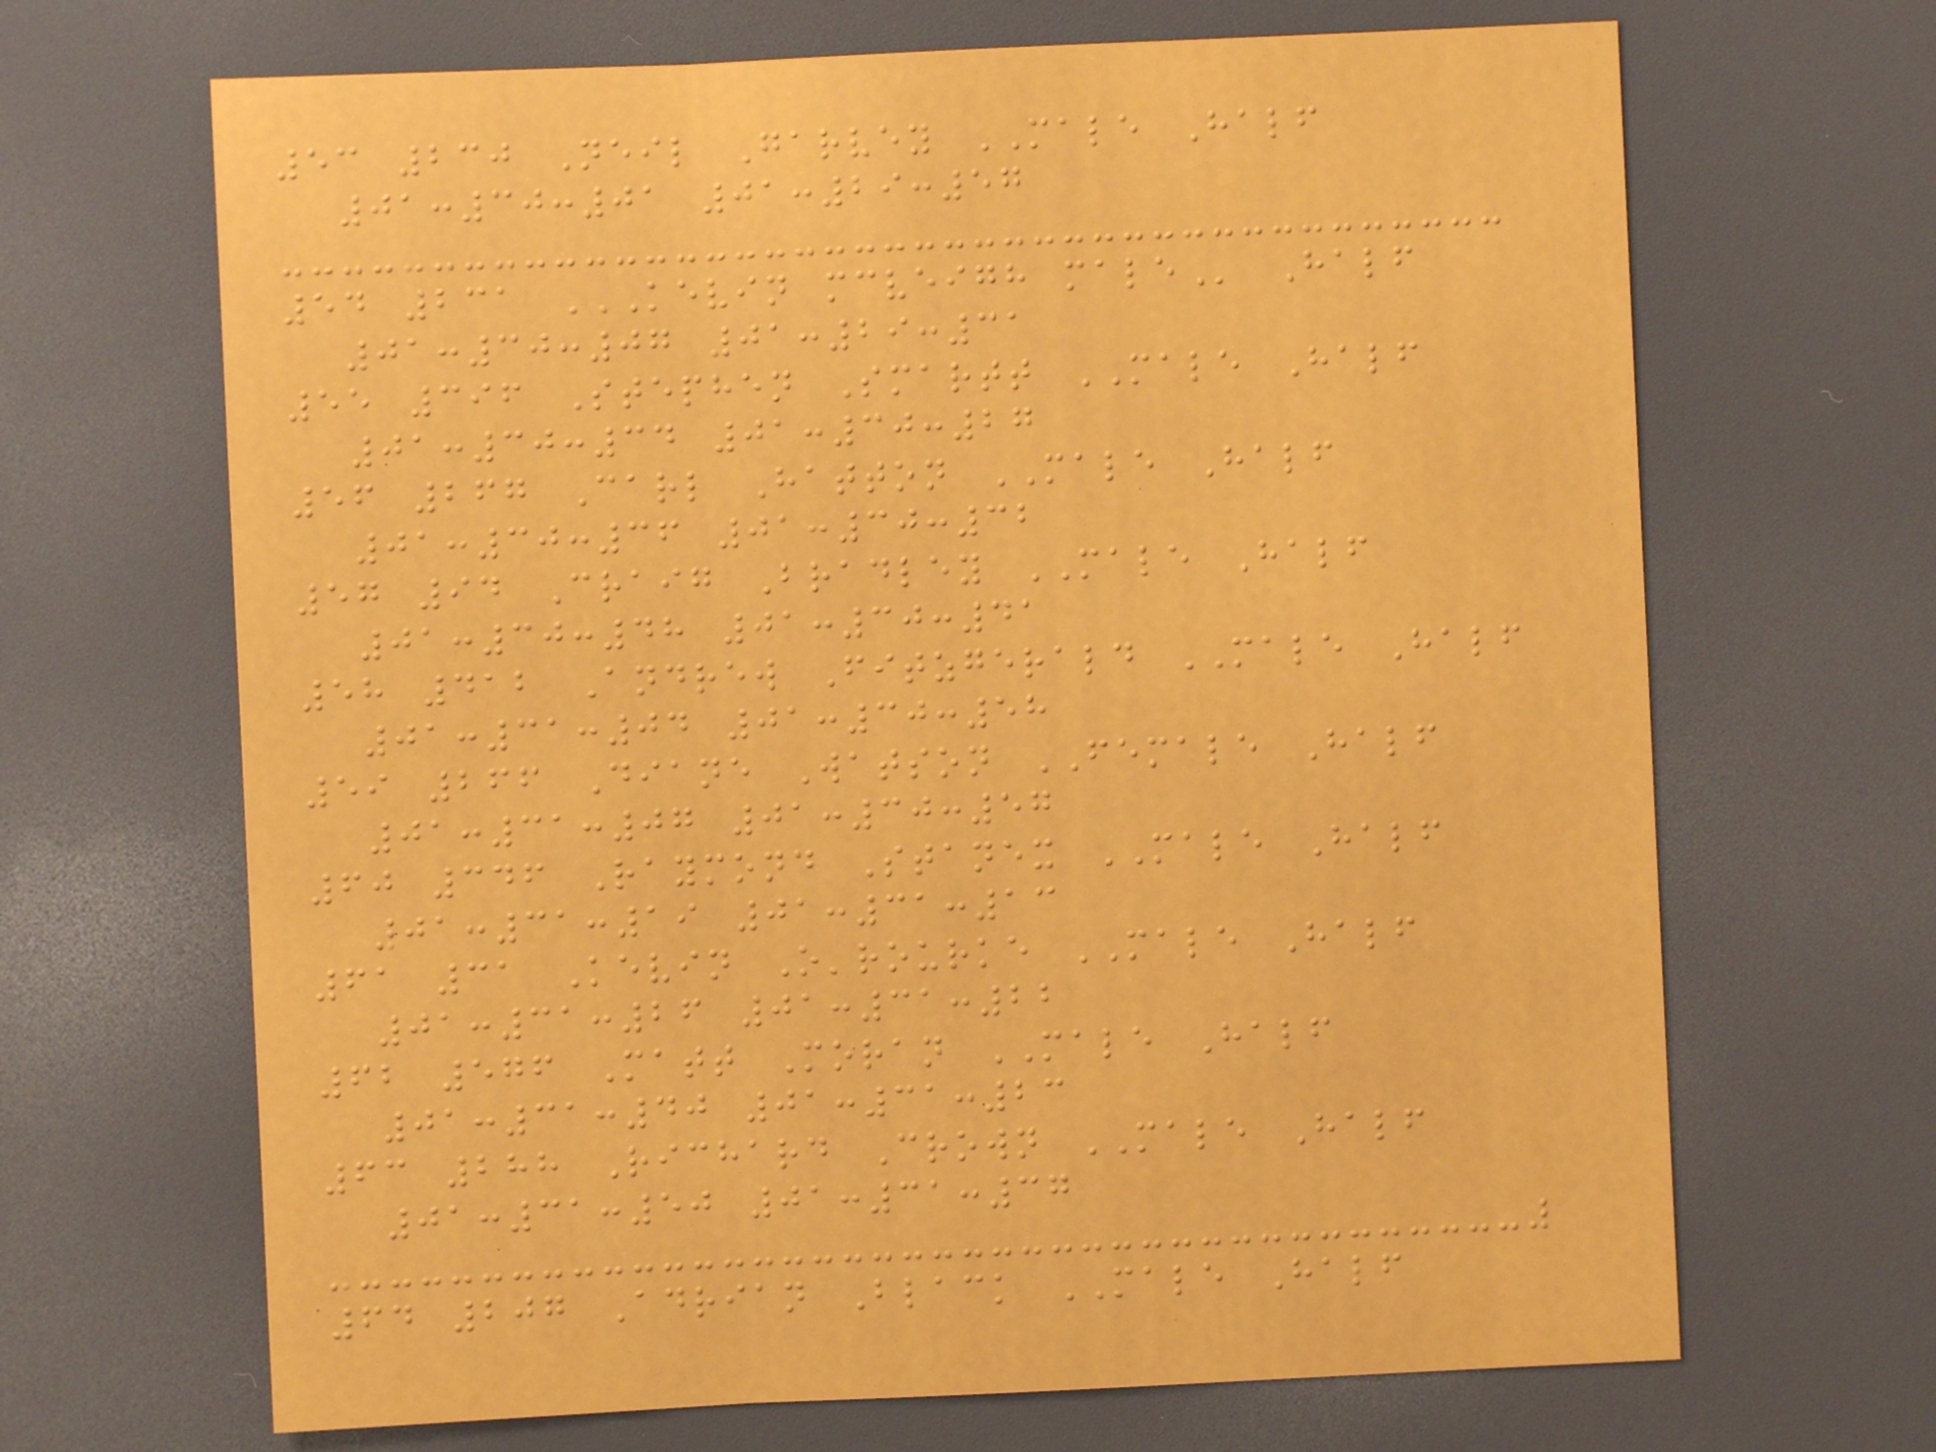53 230 Neil Garvey MALE Half
01:30:01 01:29:57
54 231 KEVIN MCVEIGH MALE Half
01:30:07 01:29:31
55 396 Stephen Smartt MALE Half
01:30:34 01:30:27
56 267 Carl Hatton MALE Half
01:30:36 01:30:32
57 94 Craig Bradley MALE Half
01:30:48 01:30:41
58 412 Andrew Fitzgerald MALE Half
01:31:04 01:30:58
59 266 Diane Watson FEMALE Half
01:31:07 01:30:57
60 346 Raymond Stanex MALE Half
01:31:19 01:31:13
61 31 Kevin O'rourke MALE Half
01:31:26 01:31:22
62 576 Matt Moran MALE Half
01:31:40 01:31:23
63 288 Richard Crown MALE Half
01:31:50 01:31:37
64 207 Adrian Black MALE Half
